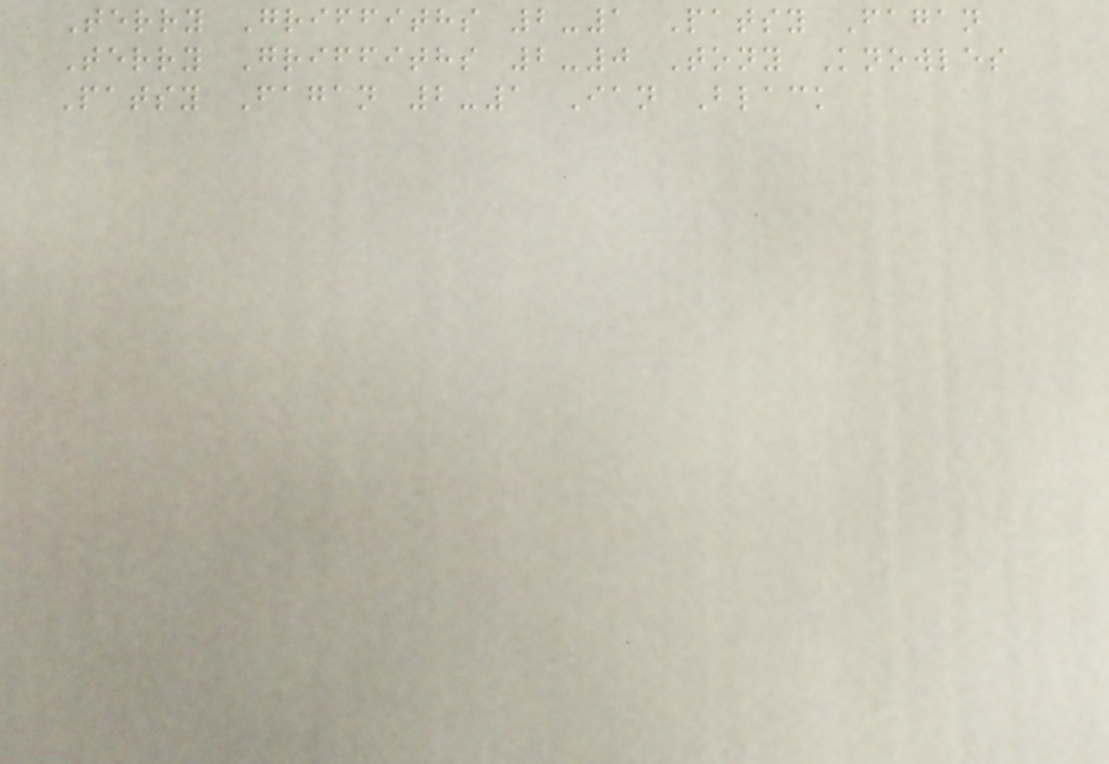Terry Griffiths 2-1 Patsy Fagan
Terry Griffiths 2-0 Tony Knowles
Patsy Fagan 2-1 Ian Black
